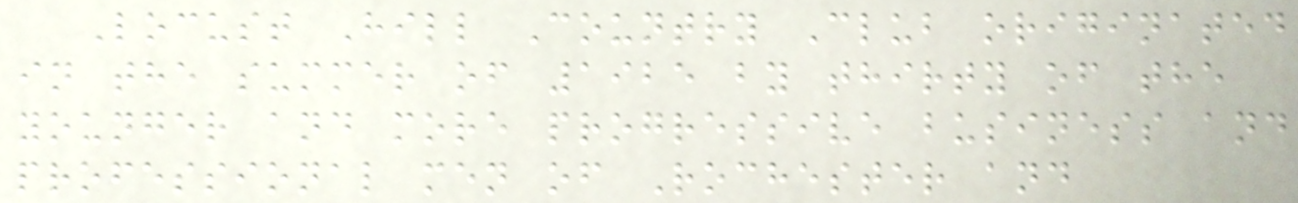Locust Hill Country Club originated
in the summer of 1925 by thirty of the
younger and more progressive business and
professional men of Rochester and
